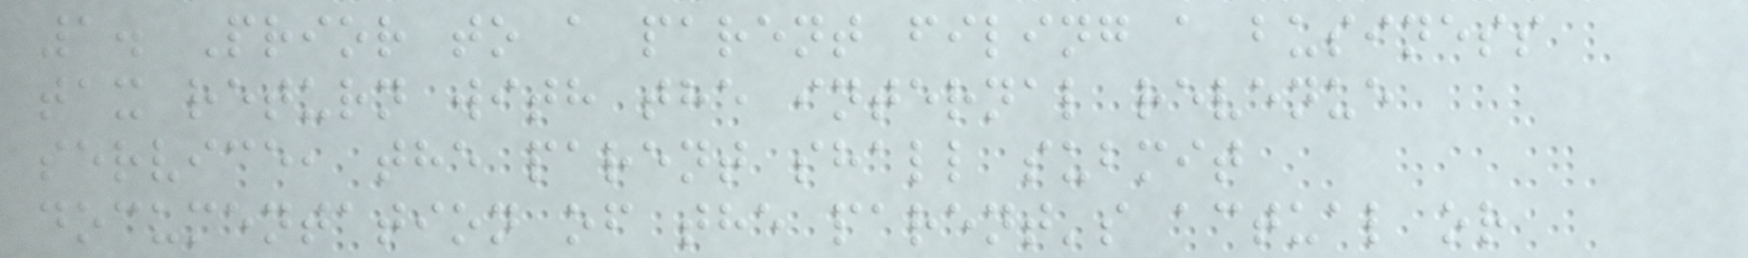1. Prior to a parent filing a business
tax return with the internal revenue
service, the parent shall submit
documentation of the parent's actual or
